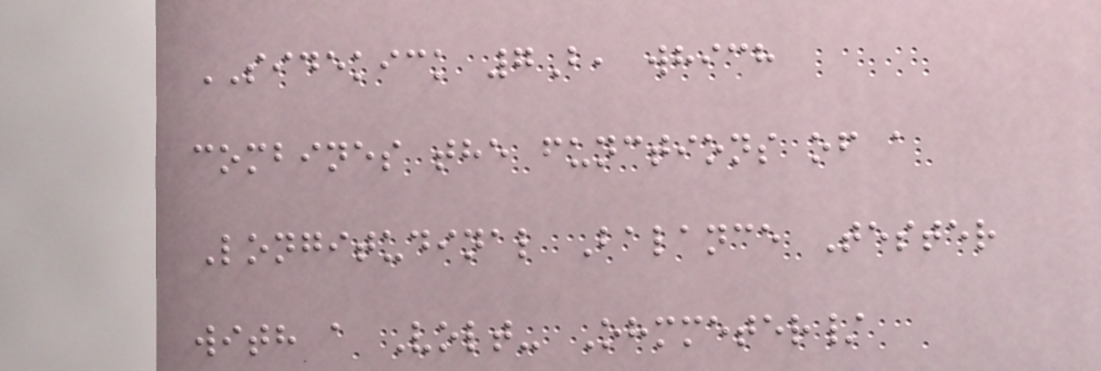SIDEKICK 7B, which
combines the functions of a
Longitudinal Balance Tester
with a Volt- Ohmmeter/
